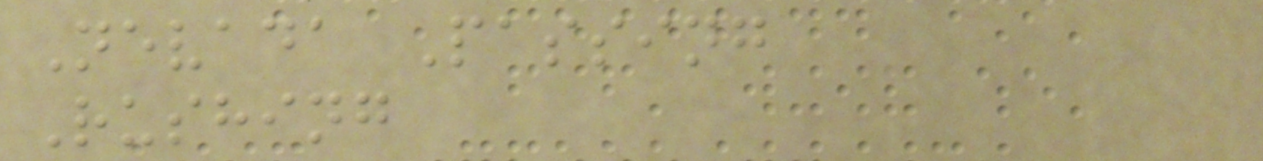Nevada Passing
Rushing
